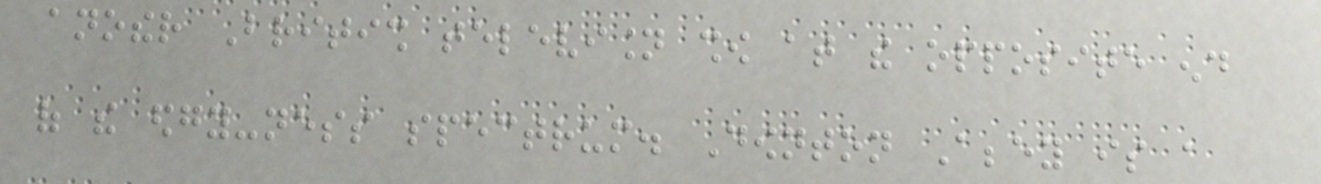another British television show at the opposite end
of the edgy-ness spectrum. Downton Abbey is a
